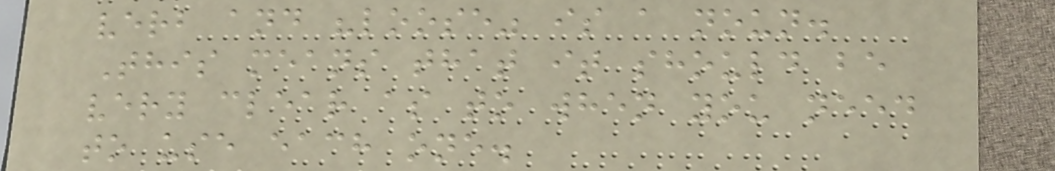verb and "loose" is a noun.
This means that it should be
very clear as to when you need
to use each one.
